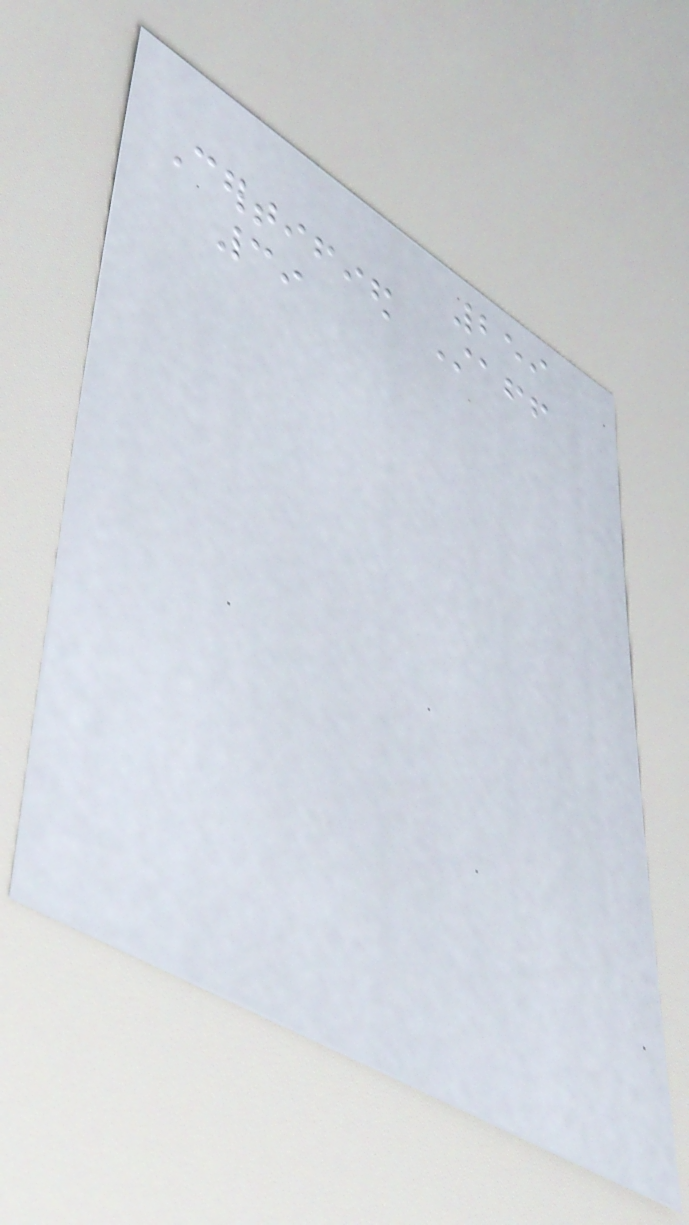259
Certified Staff
39
